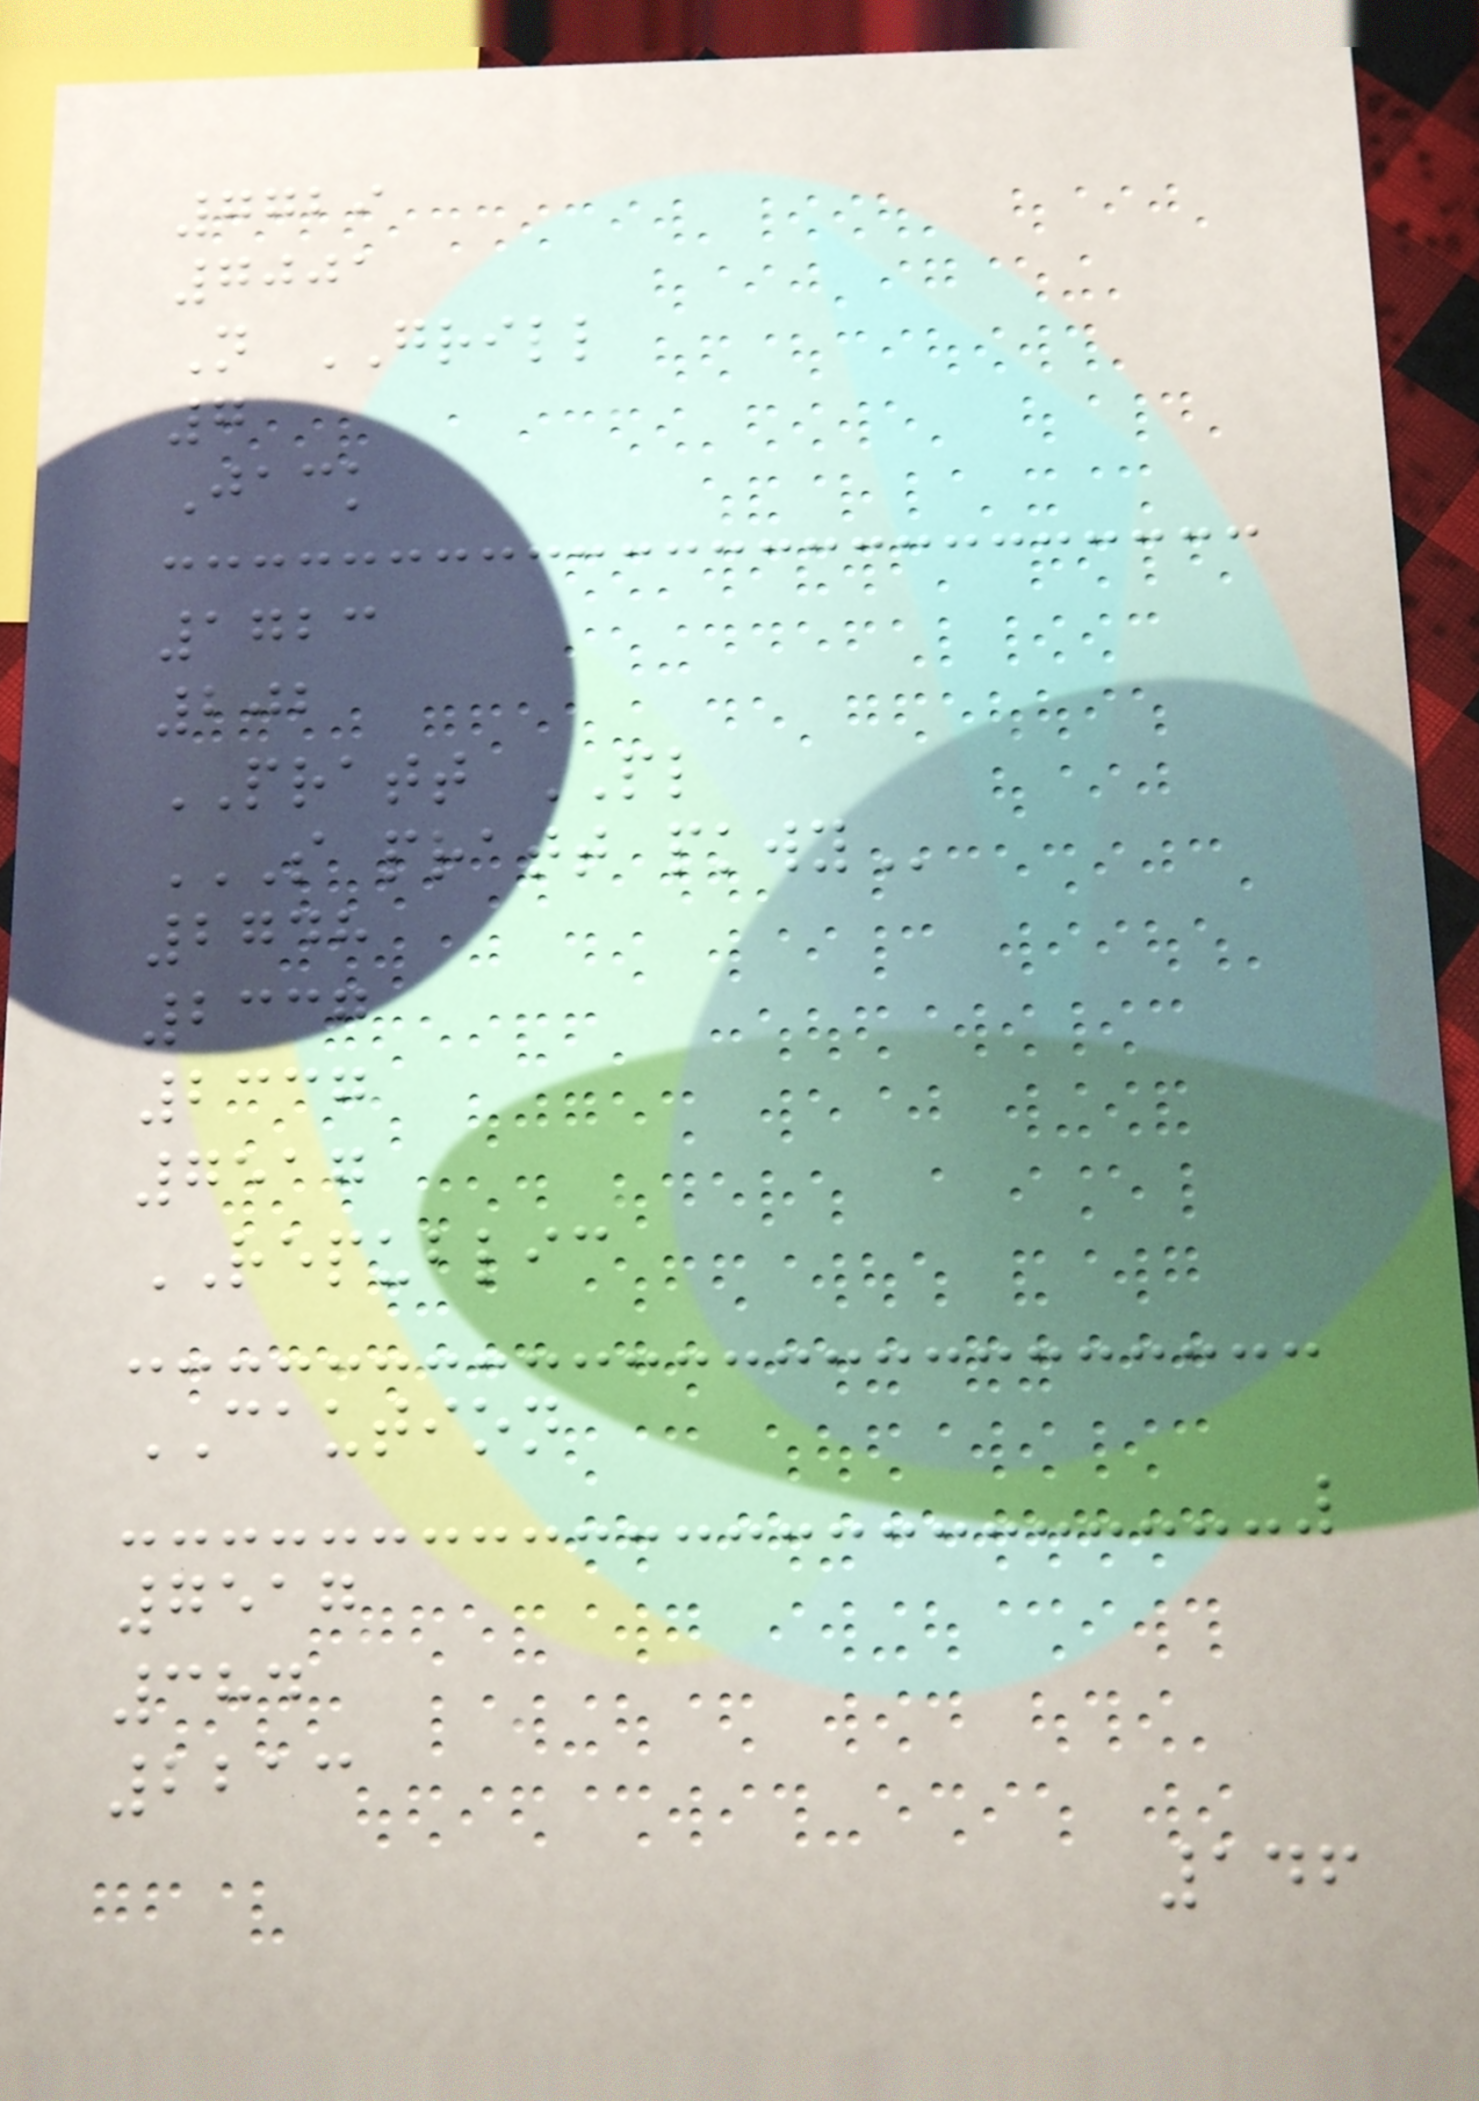7729
7001
N GRILL
7
Jack
1723
202
PRATT PL
S PRATT PKWY
2748
2337
2337
7517
REPUBLIC
CAUTION
7517
384
2213
146
